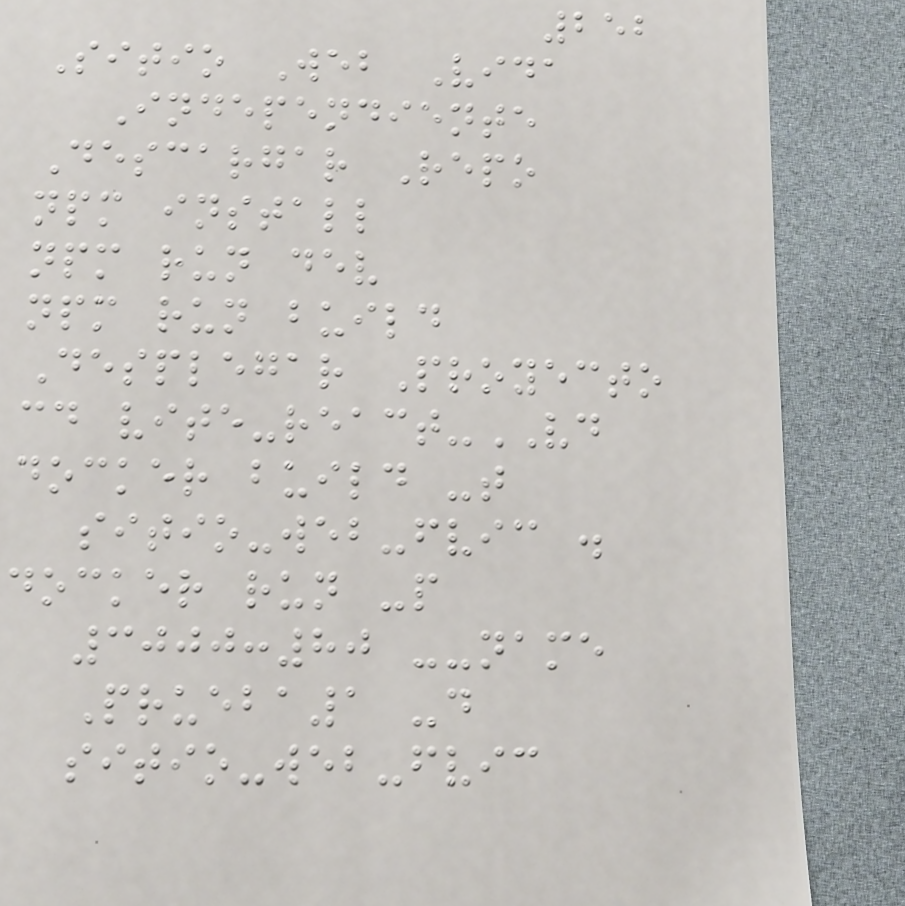252
Sitio Web Vida
Independiente
Descargar Repo
npm install
npm run dev
npm run build
Desplegar Proyecto
cd vite-react-VD
docker build -t
sitio-web-fvic .
docker run -p
3000:80 --name
Prueba1 -d
sitio-web-fvic
